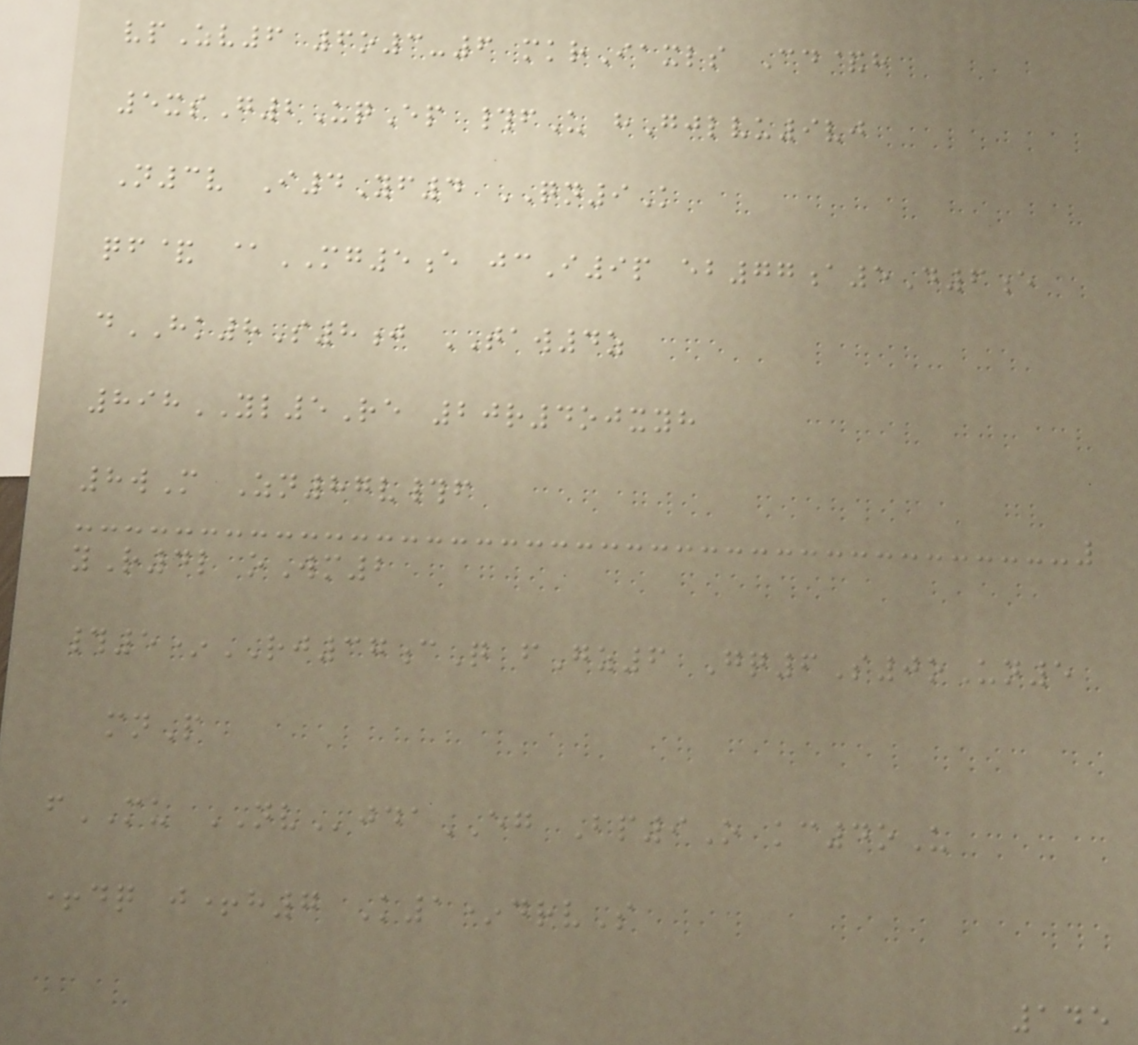vpZv6 6o3-6 mkrIaxls Cd&h
5xsG2UqEp #fU hGjlvu9vj
N3v I4Yf4 QN9K
qf& @MG5e jcI9p eb77a5D6e
dHK8S8j TAW4z
898YL5Re 20r4ojxyh
8wM Zn87v#f
yR4l oWm2
#5*RJ37cQ fGz6 Gq6S0oUn5
mnP
fMU NVjdaEG Bp9O kc4oU
+dq j+h7 K1*drvS
145
